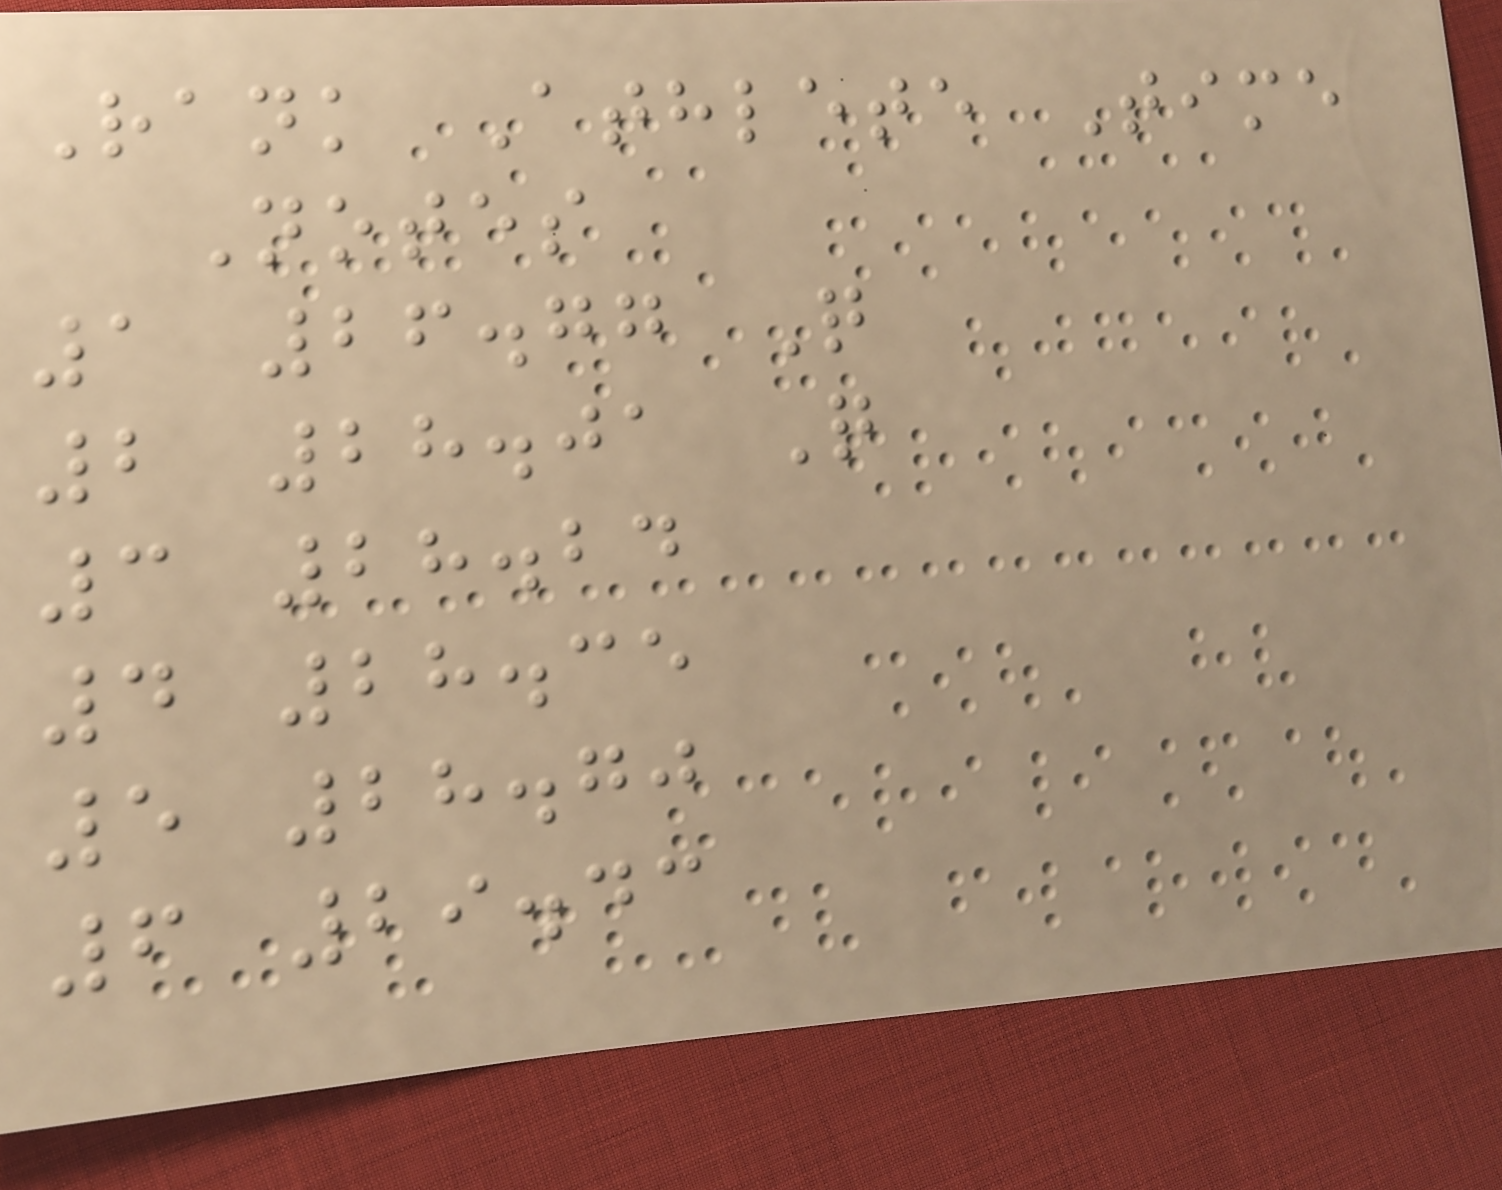Rank Athlete Time
Notes
1 26.77 Q
2 28.01 Q
3 28.24
4 28.35
5 28.70
6 29.43
